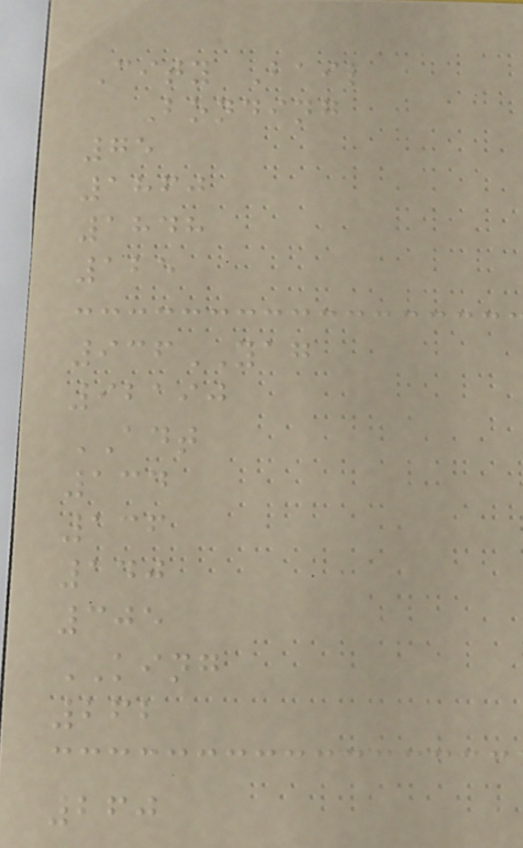City Bail
Bonding
75
1860
1848
125
936YAG
92190
ADT
134
136
140
305
KING
262
260
